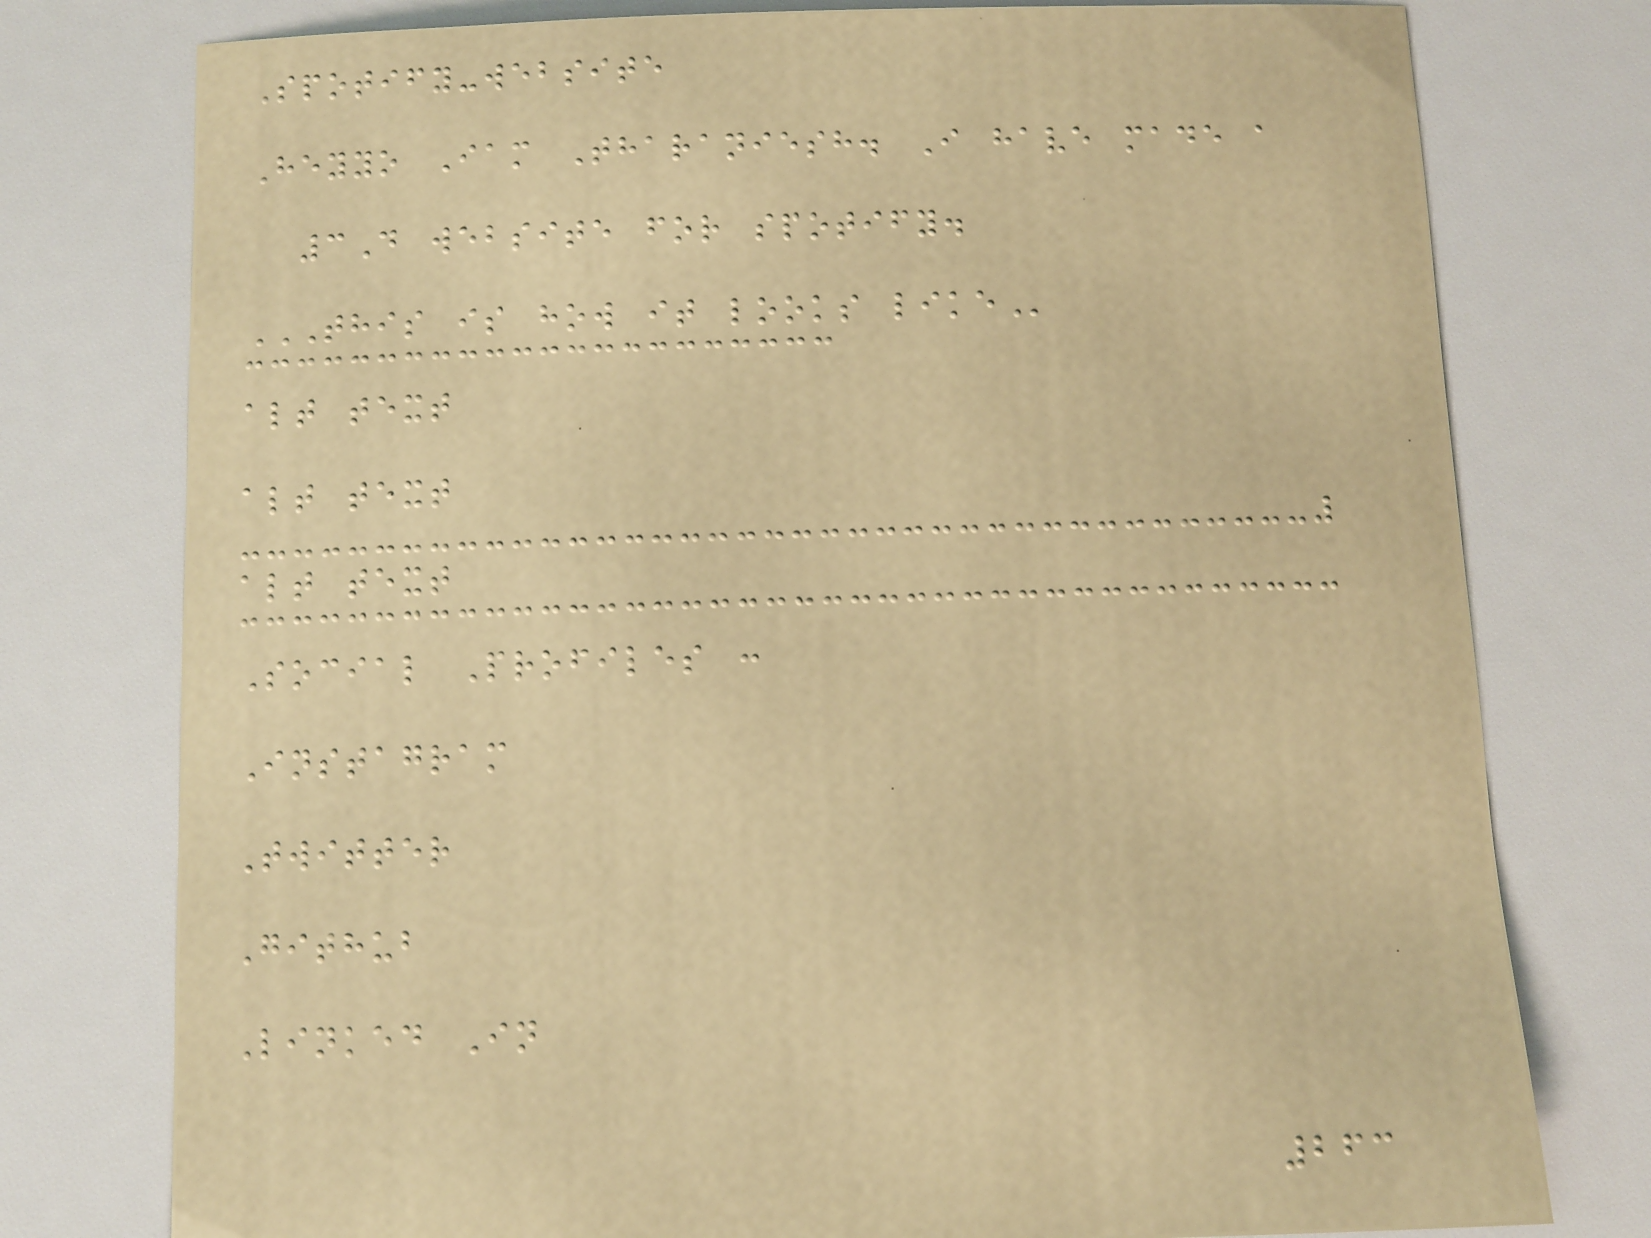Spotify-website
Heyyo Iam Tharaniesh. I have made a
3D website for spotify.
THIS IS HOW IT LOOKS LIKE
alt text
alt text
alt text
Social Profiles :
Instagram
Twitter
Github
Linked In
263
